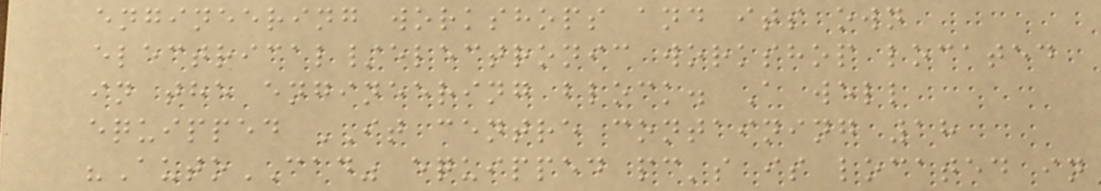engineering workshops and its own
electrical/electronic workshop located
in the engineering block. A well
equipped IT centre containing 18
"AutoCAD" equipped pc's is located in
